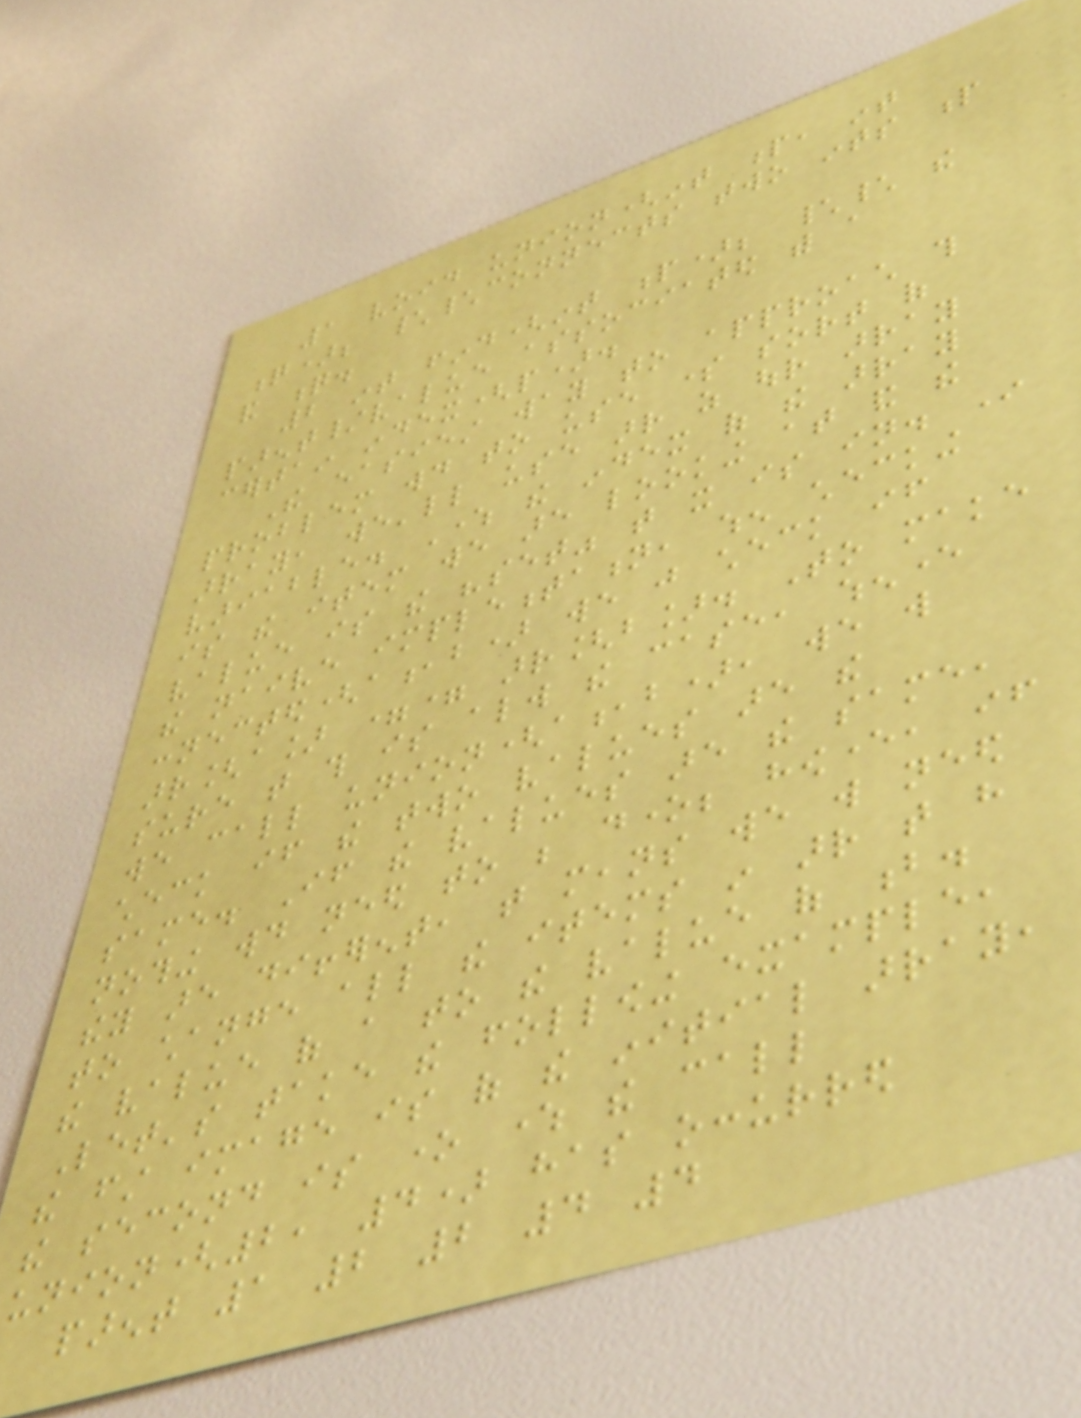1 void union(int p, int
q); \\connects two ints p
and q.
2 int find(int p); \\ the
parent/value associated with a
certain index(p).
The easiest way to approach this
problem would to use some sort of
array, we'll use arr as our array
variable. Where the index of the array
is the item we are looking at and the
value is the "set" that it is in. In
the naive implementation, when checking
connected(a,b) we just check if
arr[a] == arr[b]. To make
sure that this is always the case, whenever
we call union(a,b), we will
check if the two values are the
same. If the values are the same,
nothing would need to be done; however, if
they are different, that means we will need
to change all the items in arr that have
the value of a to the value of b.
Let's take the following example,
the first image is of the initial array,
the second is one where the call
union(2, 4) has occurred
parent 1 2 2 4 4
